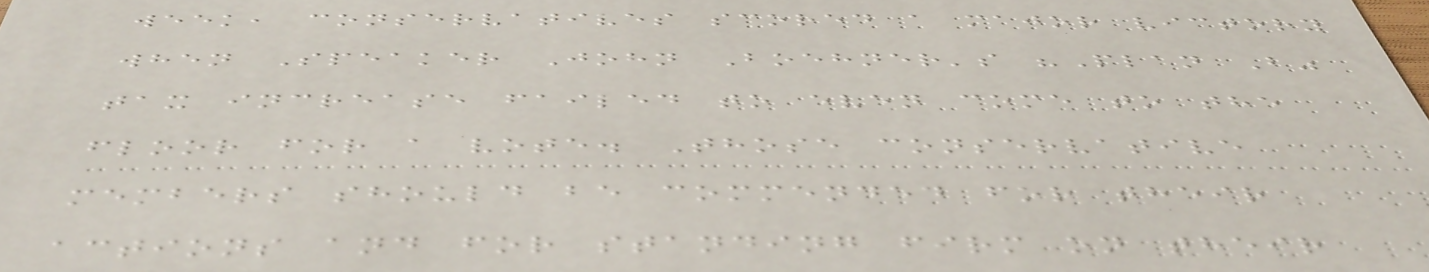week, conservatives scored a major victory
when Speaker John Boehner's "Plan B"
tax increase failed to even come to the
floor for a vote. Those conservative
members should be commended for their
actions and for standing firm on their
